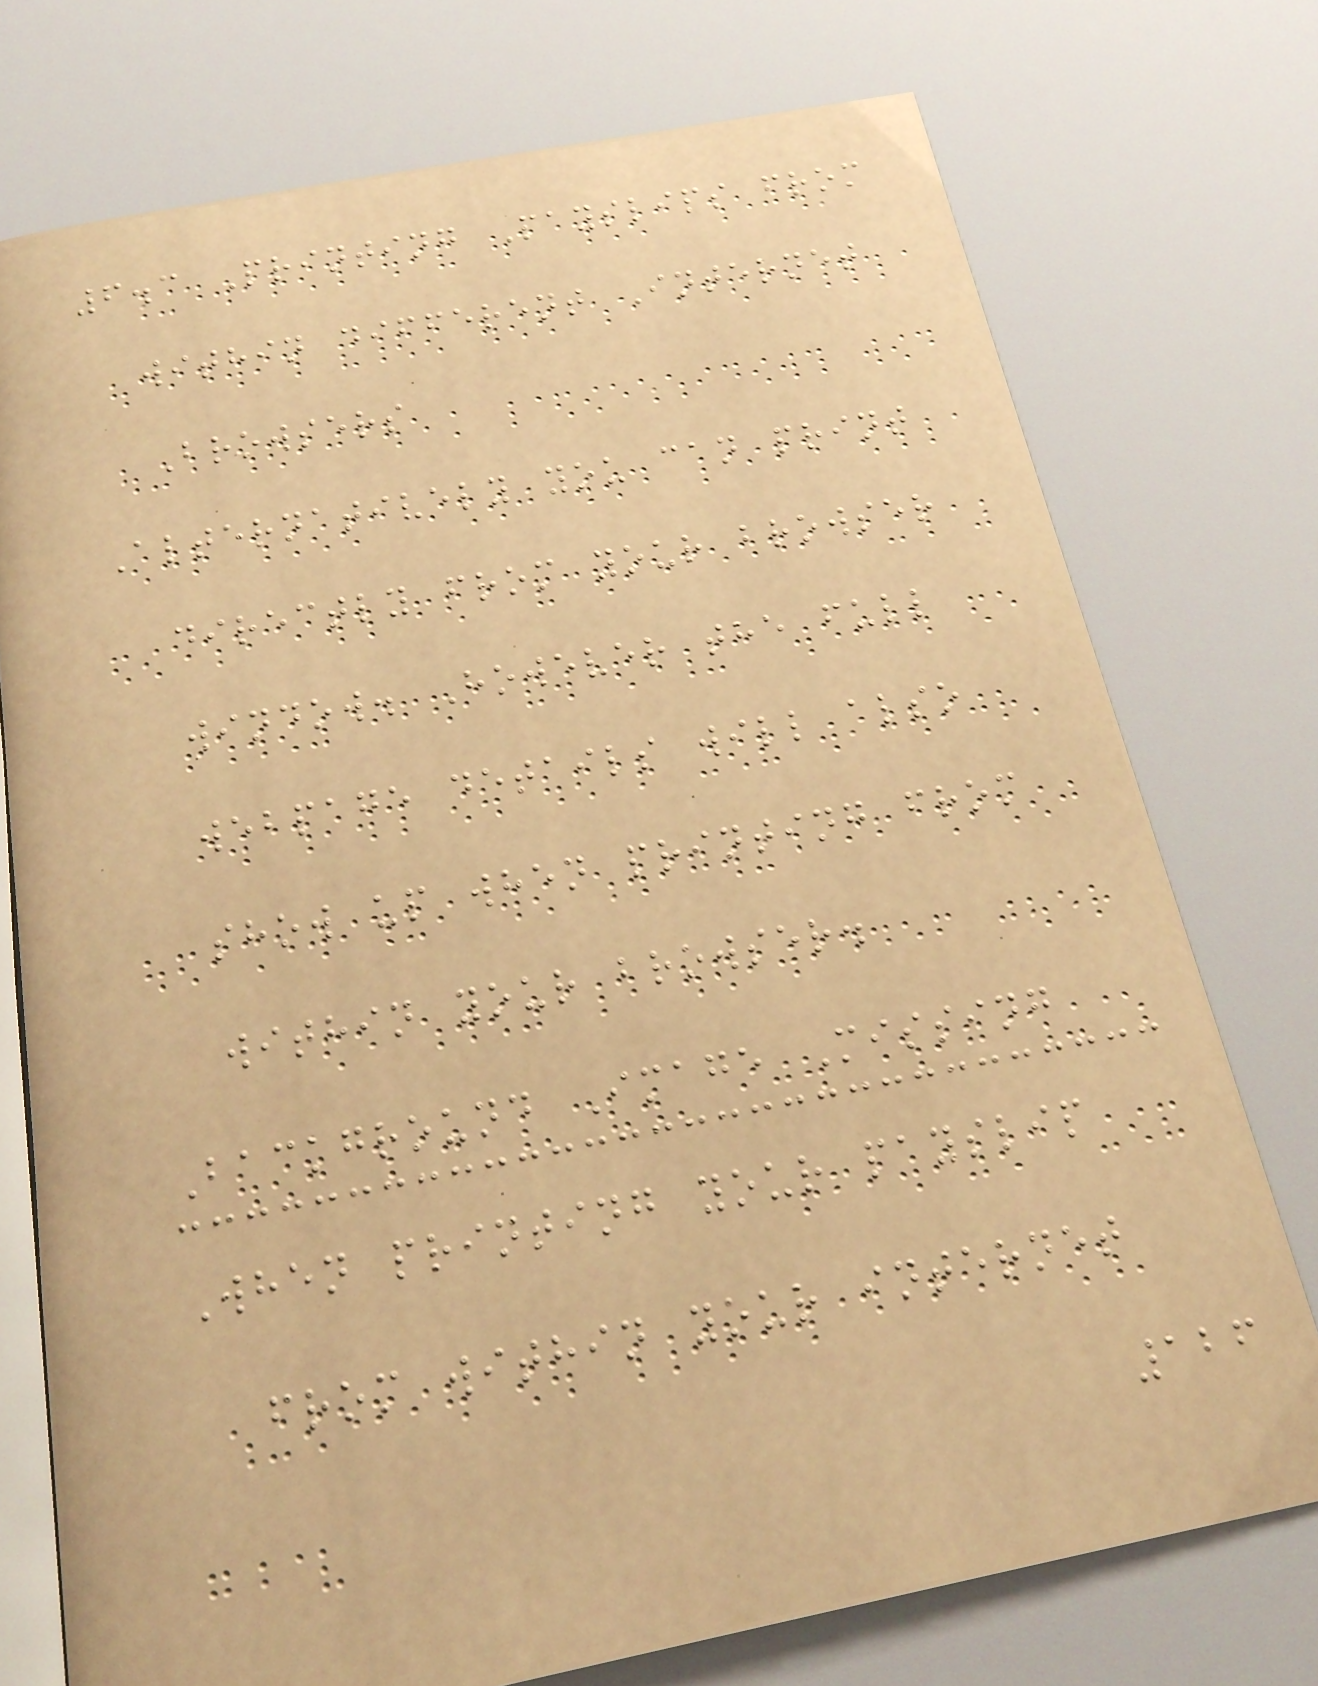6.3 Printing Payslips from
within different Internet
Browsers
Alternatively you can print
directly from your browser
window. However the full
webpage details will also
show up when printing from
within your browser.
Background Image Missing
When printing your payslip
from within your internet
126
